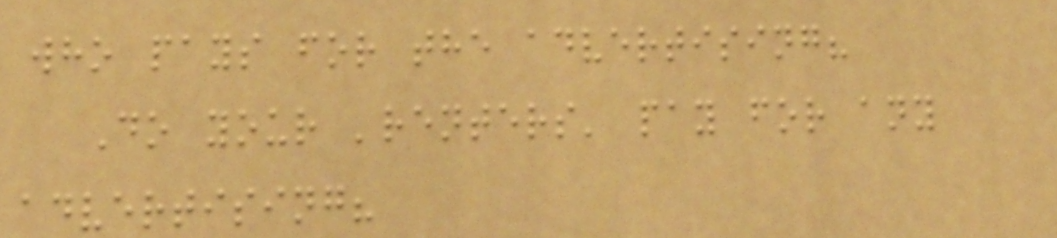who pays for the advertising?
Do your 'renters' pay for any
advertising?
